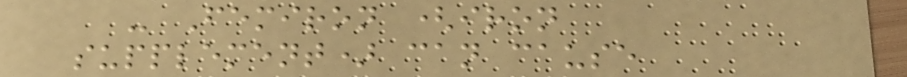- Femiron (iron
supplement) can cause
